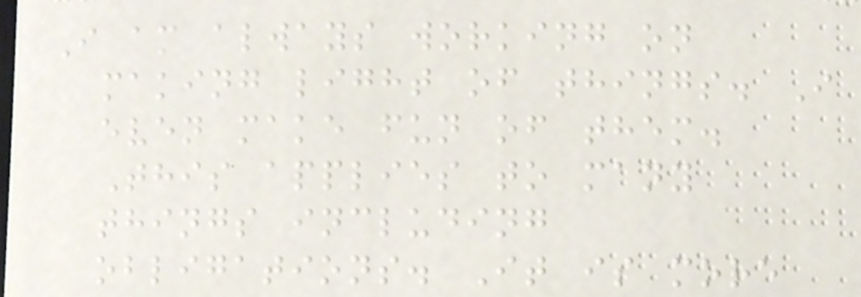I am always working on
making light of things. I
even make fun of them.
This applies to many
things including
obligations. It is more
